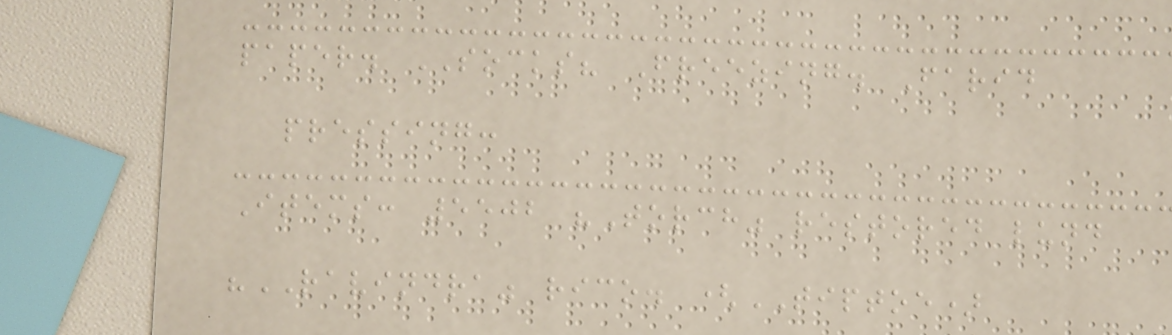paper. SOCKS? Freezing. Farid
pressing:
Items: 5502 "Torch" restored lund
"RAVINDRA" rico. (TIPTOE)
